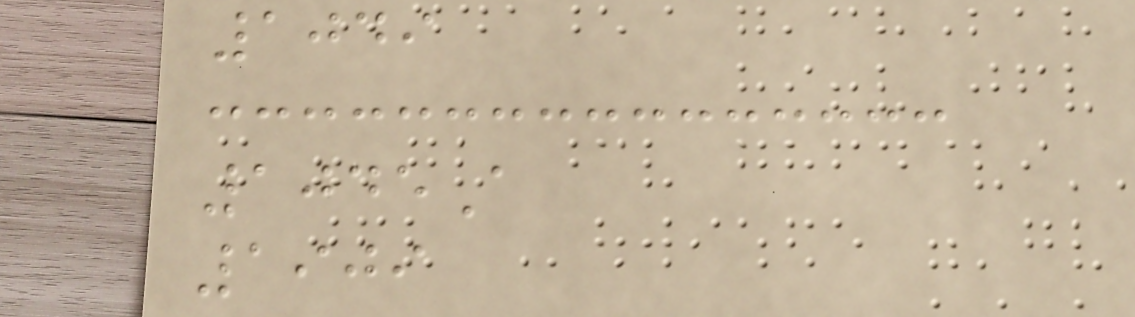1049
1045A
1909
